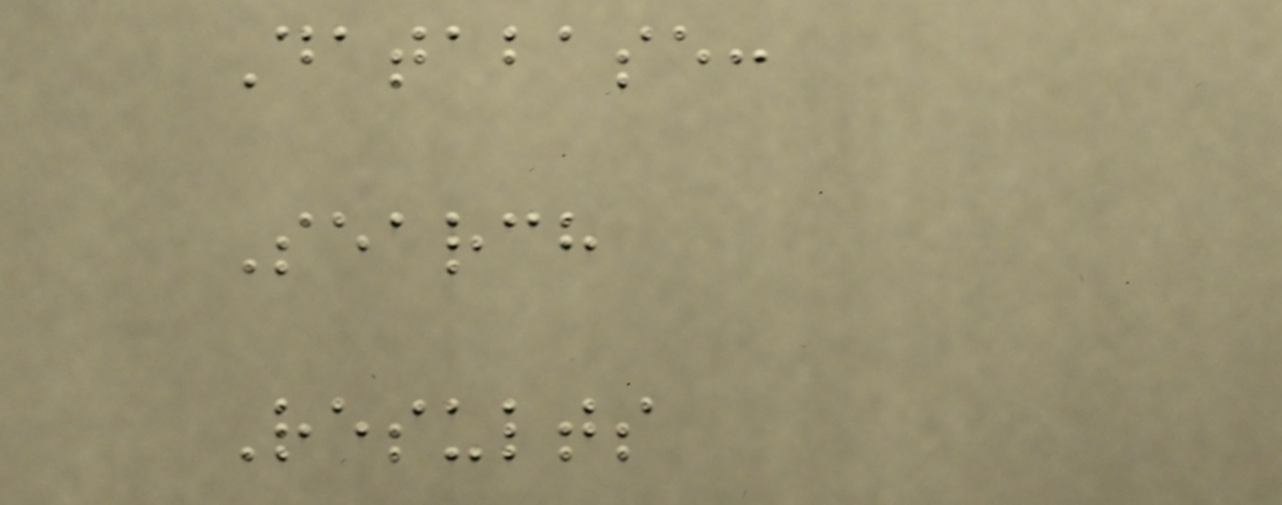Database:
Search
Results
